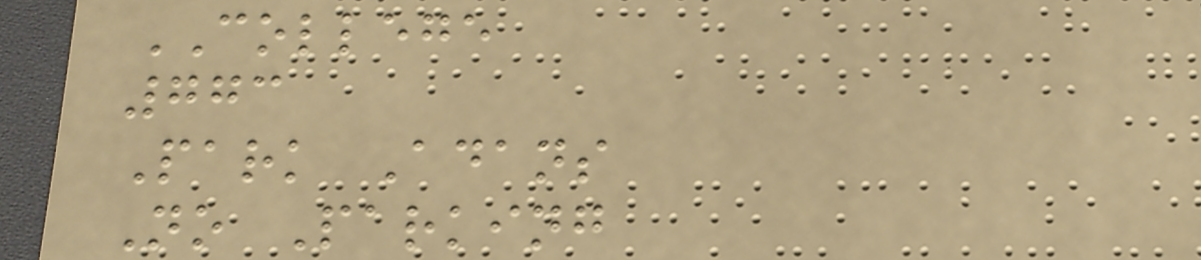COLLEGE
773
Park Adans
No Parking
